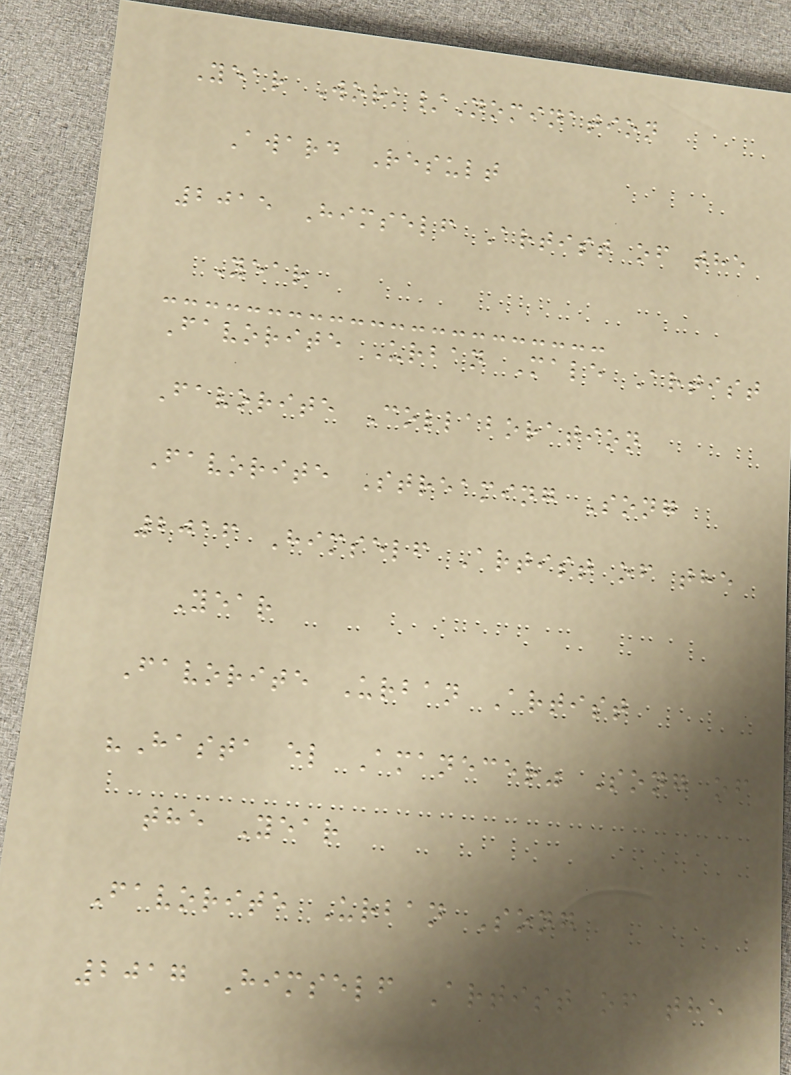Year Work/Nomination
Award Result
2015 Himself Artist of the
Year
Favorite Urban Male Artist
Favorite Collaboration
Favorite Streaming Song
2016 Himself Artist of the
Year
Favorite Urban Artist
"Hasta el Amanecer" Song of
the Year
Favorite Urban Song
2017 Himself Artist of the
